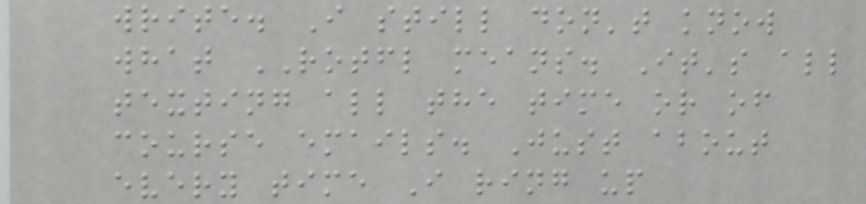write. I still don't know
what ROTFL means. It's all
texting all the time or of
course emails. Just about
every time I ring up
